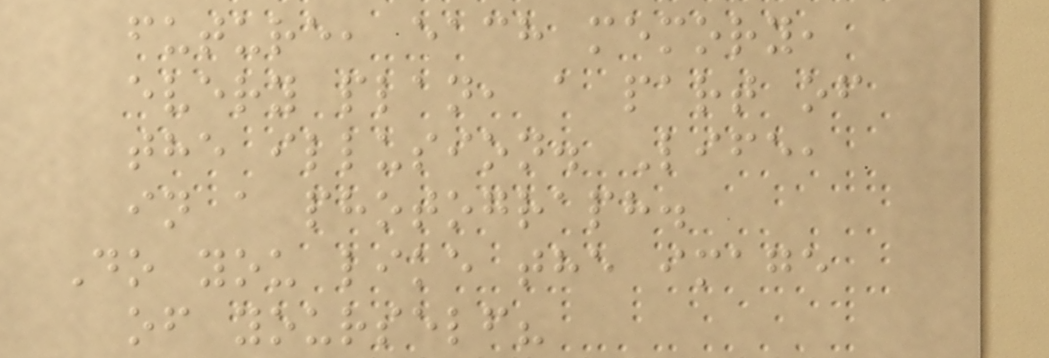future, each memory,
every plan, a part of
the illusion. Life,
in a photograph.
Do you like the image
of yourself?
